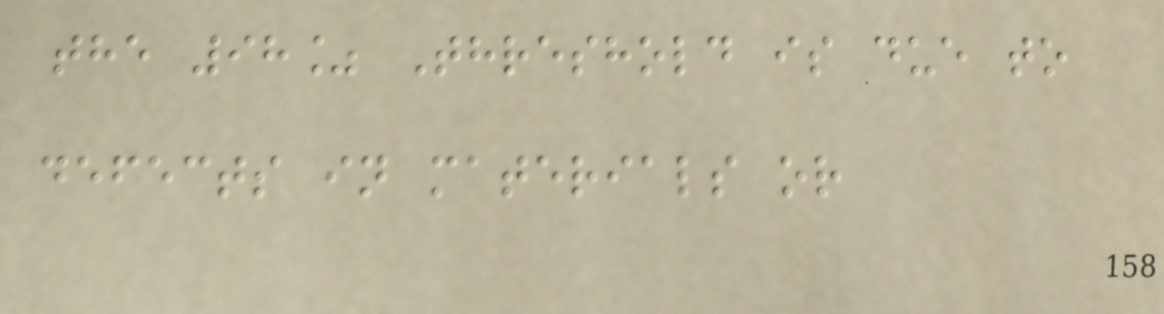the 98% Threshold is due to
defects in materials or
